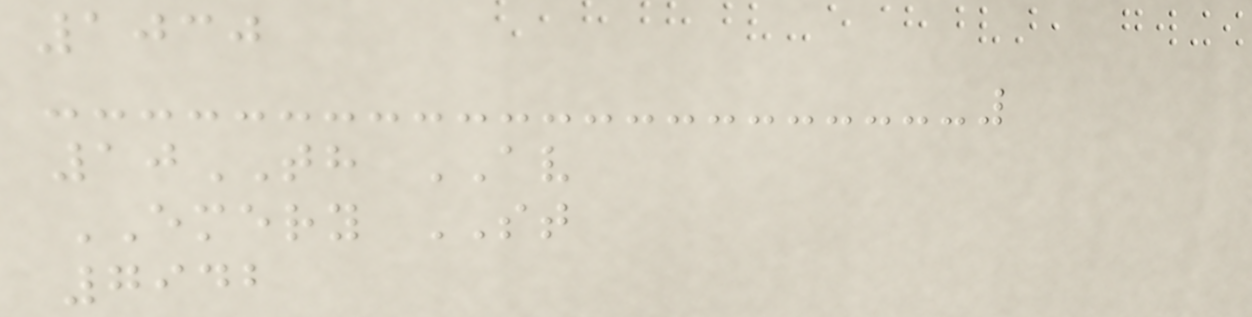1030
10TH AV
EMERY ST
7942
